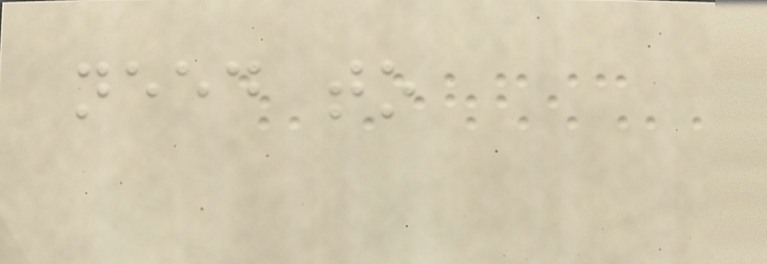need to
